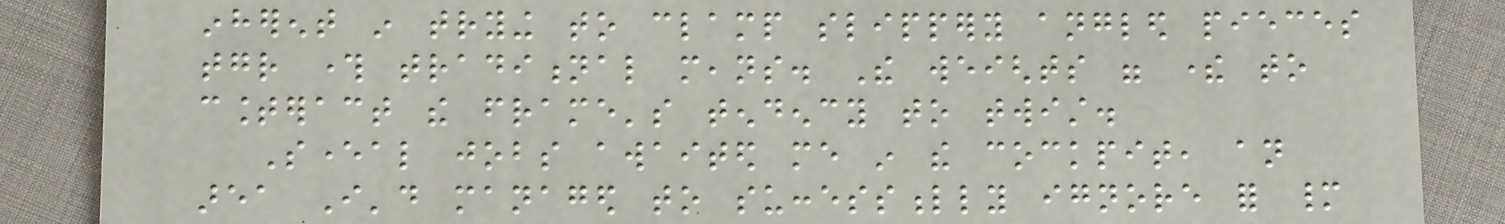inherent in trying to clamp slippery angled pieces
together through traditional means. The weights were there to
counteract the frame's tendency to twist.
Several jobs awaited me in the cockpit, an
area I'd managed to successfully ignore for many
